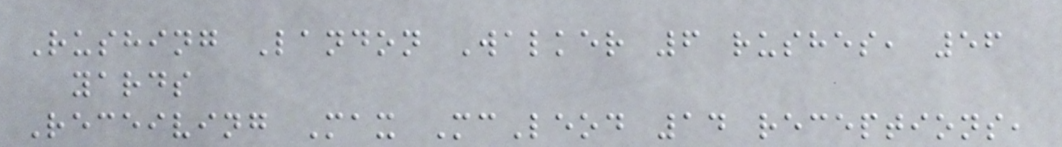Rushing Landon Walker 6 rushes, 56
yards
Receiving Max McLeod 14 receptions,
